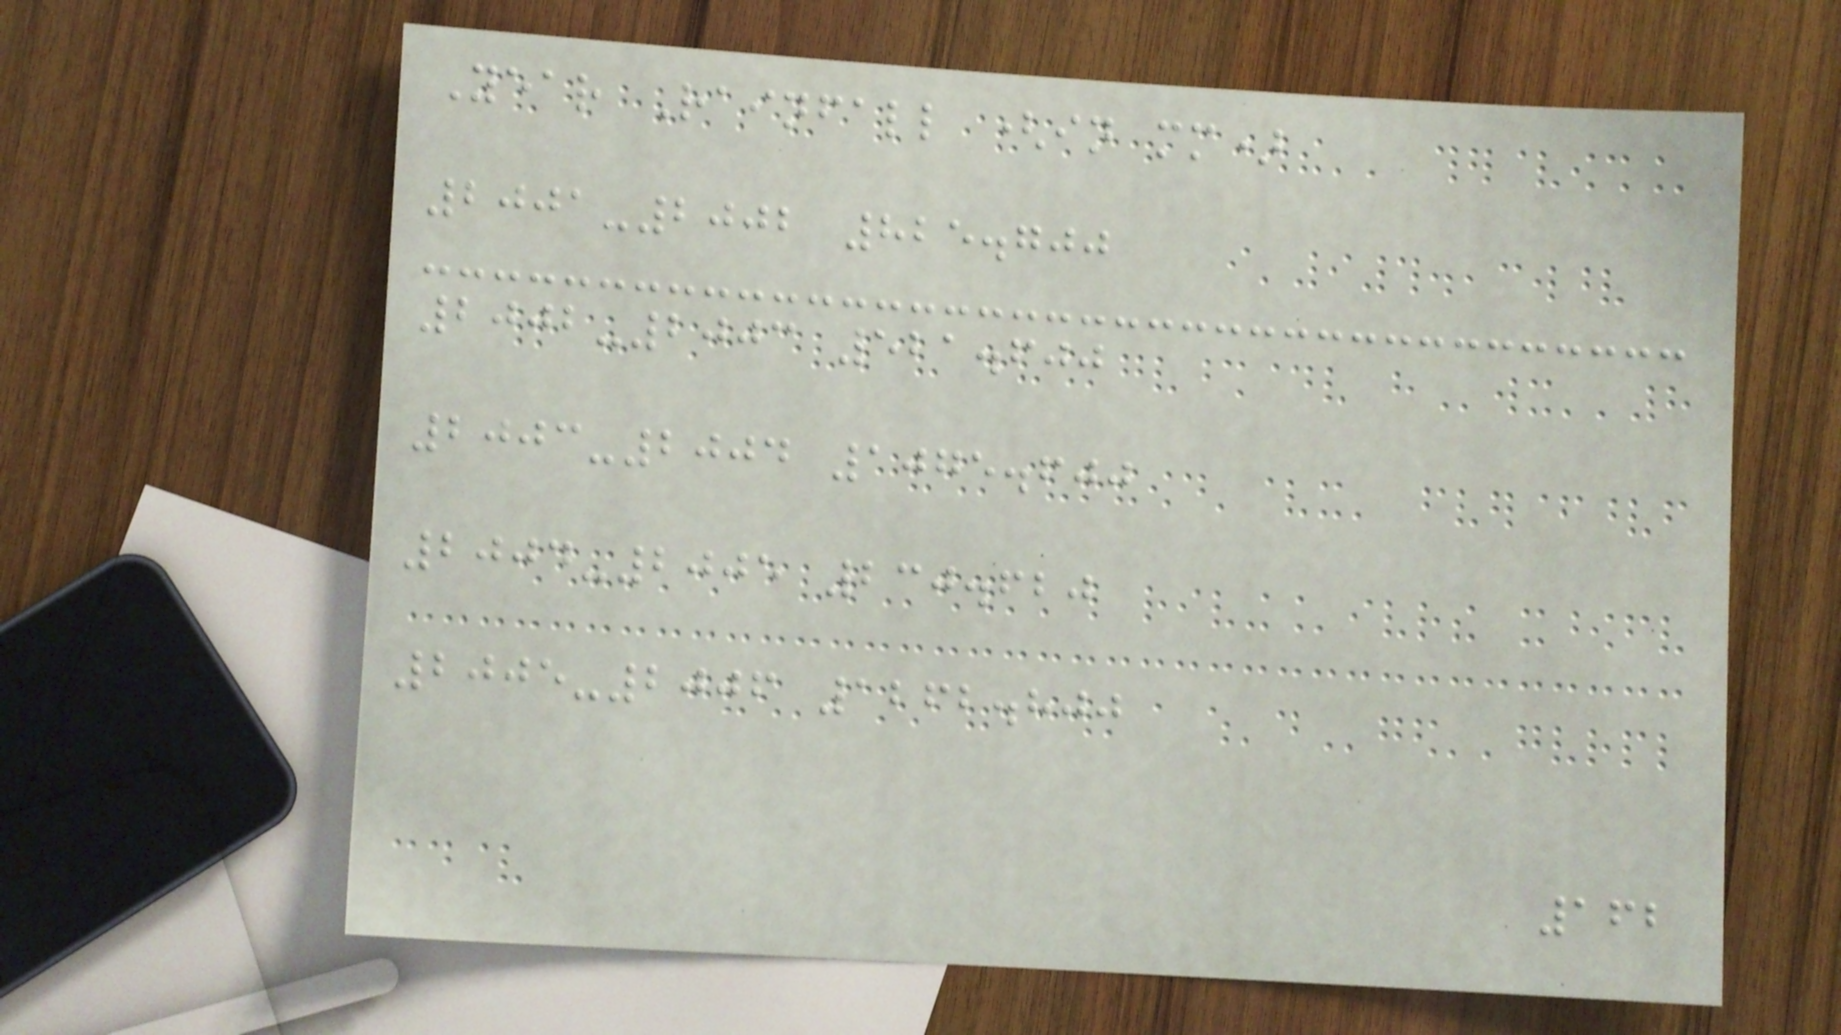Year Rainfall (in mm)
2001-2002 825.700
2002-2003 521.600
2003-2004 1075.600
2004-2005 230.620
2005-2006 1262.800
162
